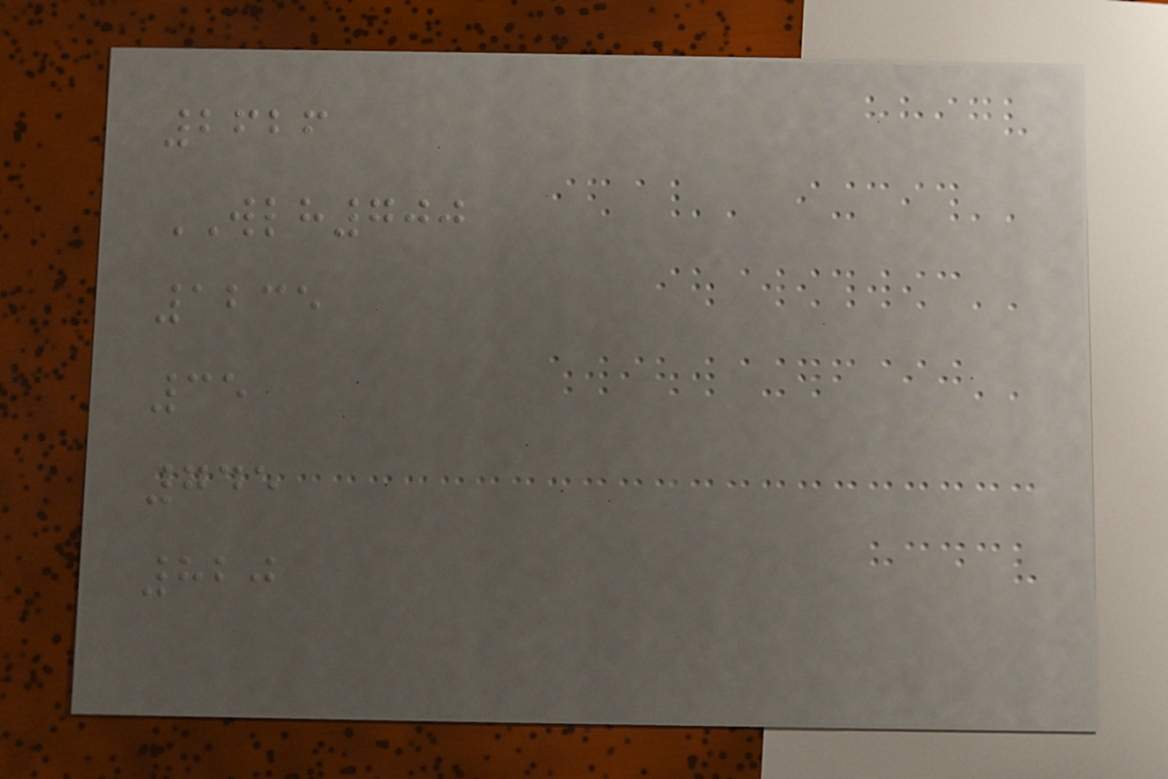2626
WLH700
1235
35
745
820
